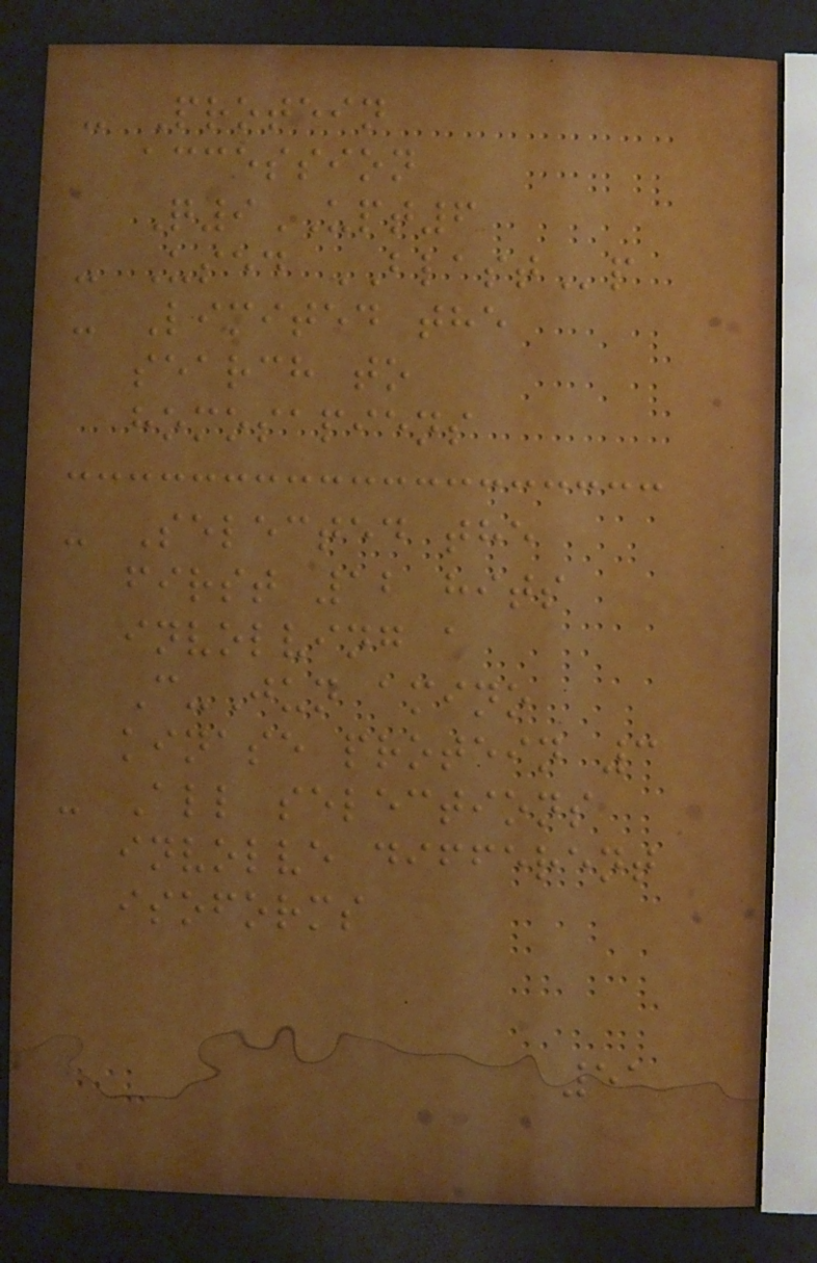- Protein
accession
Q9UPT6
- Used BLASTp
- Limited the
search to
homosapiens
- Selected the
first 12 hits
involving a
C-Jun amino
kinase protein 3
- All selections
involve different
isoforms
51
